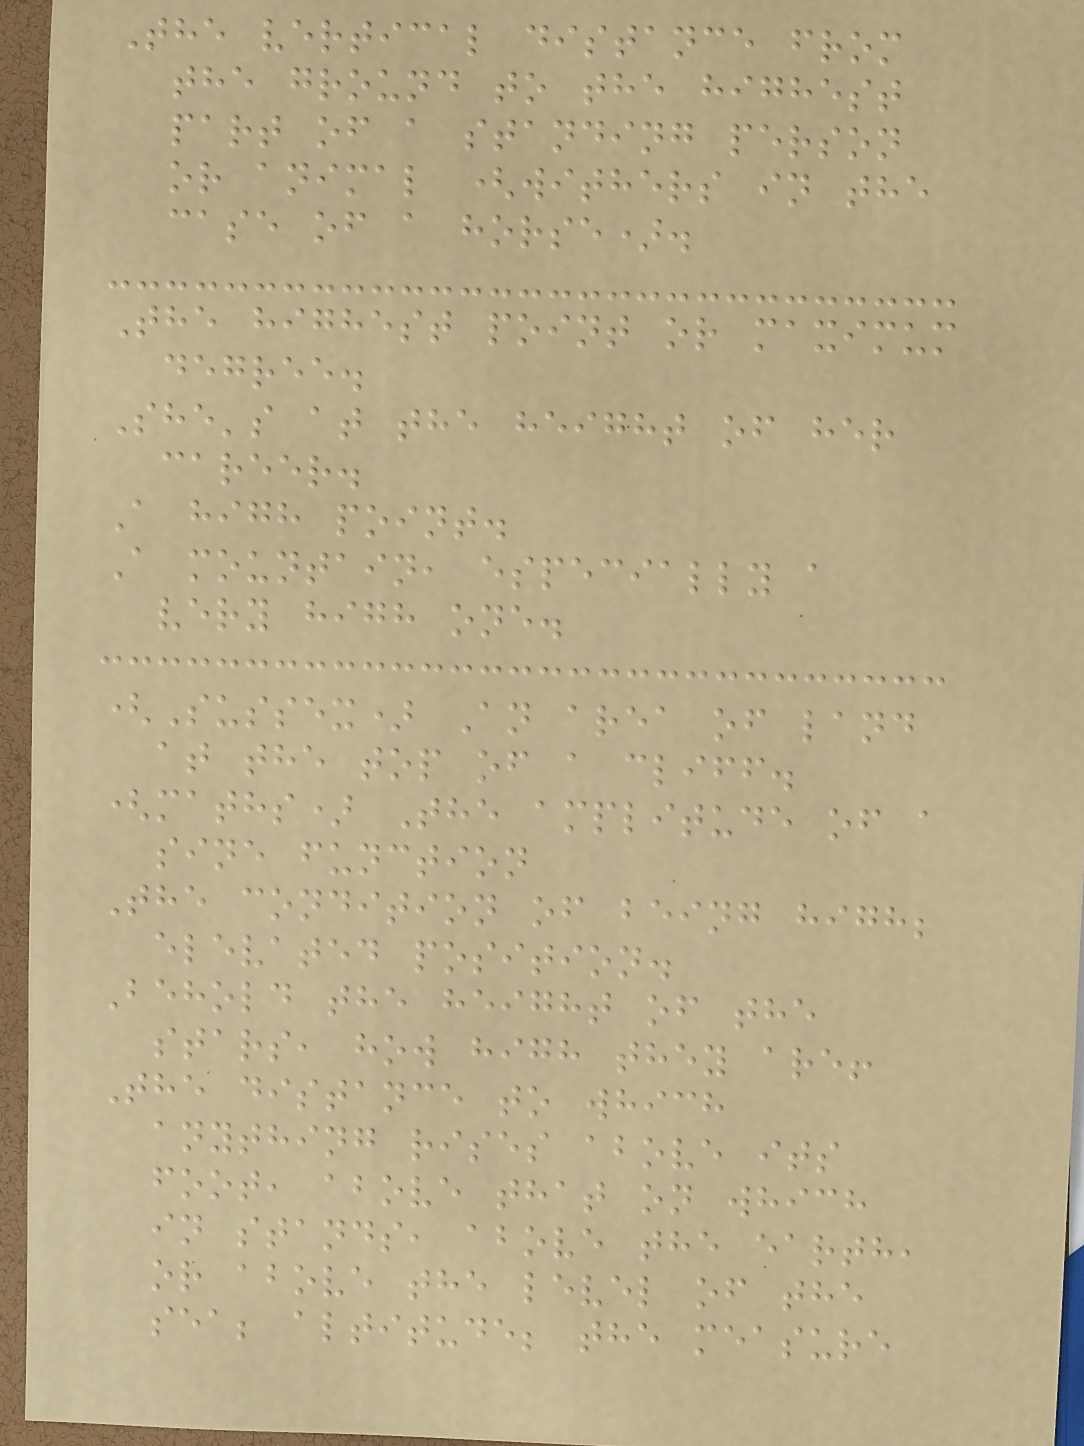The vertical distance from
the ground to the highest
part of a standing person
or animal (withers in the
case of a horse).
The highest point or maximum
degree.
She's at the height of her
career.
A high point.
A mountain, especially a
very high one.
(Sussex) An area of land
at the top of a cliff.
(maths) The amplitude of a
sine function
The condition of being high;
elevated position.
Behold the height of the
stars, how high they are!
The distance to which
anything rises above its
foot, above that on which
in stands, above the earth,
or above the level of the
sea; altitude; the measure
